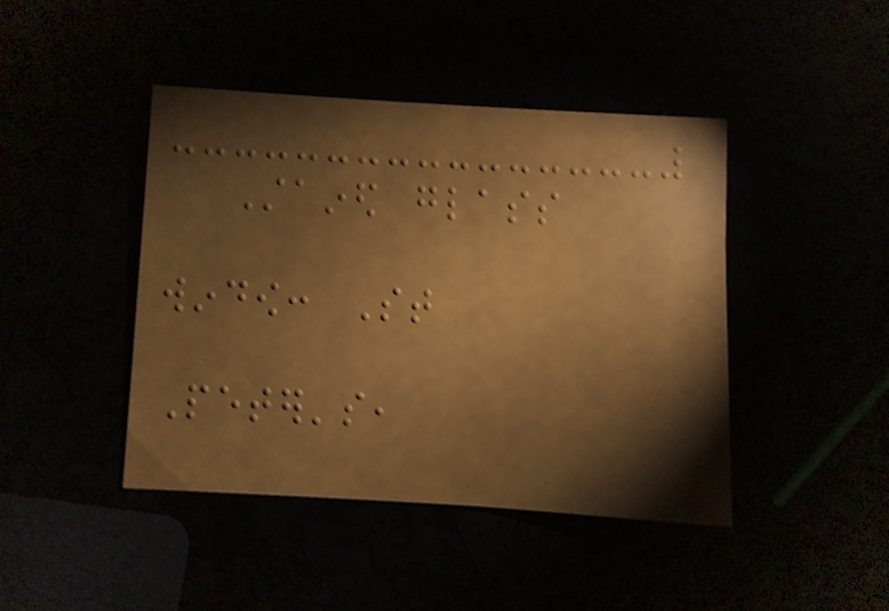Stained glass
window: St
Peter's,
